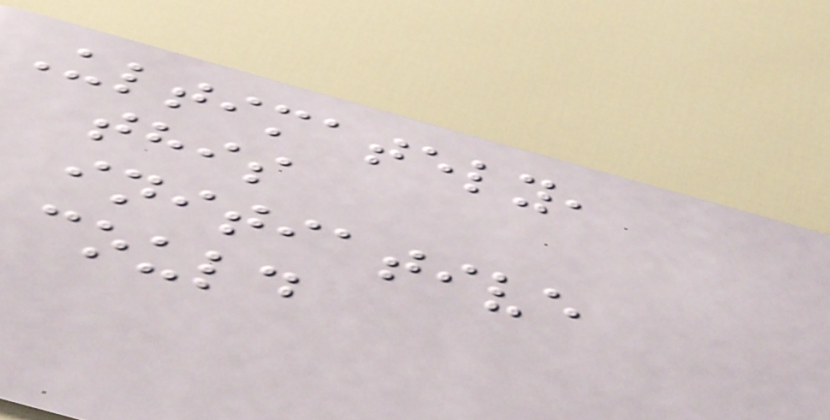Ultimately,
this
initiative
could
